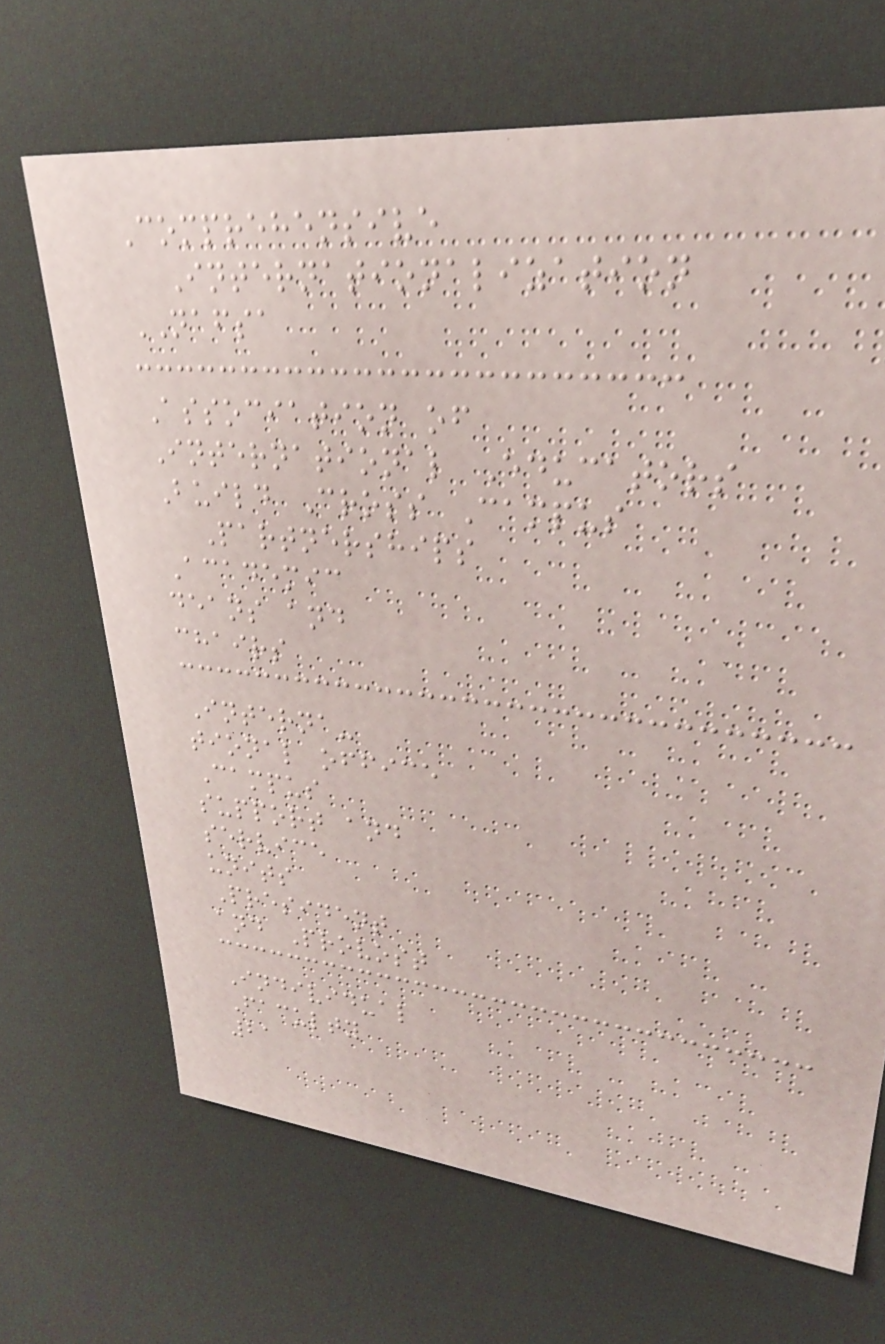Comprehensive
Internationalization
NAFSA
Association of
International Educators
Build Cross Campus
Partnerships
Academic
deans and
chairs
Interna-
tional office
Campus
support and
service
units
President
and Provost
Individual
Faculty
21
